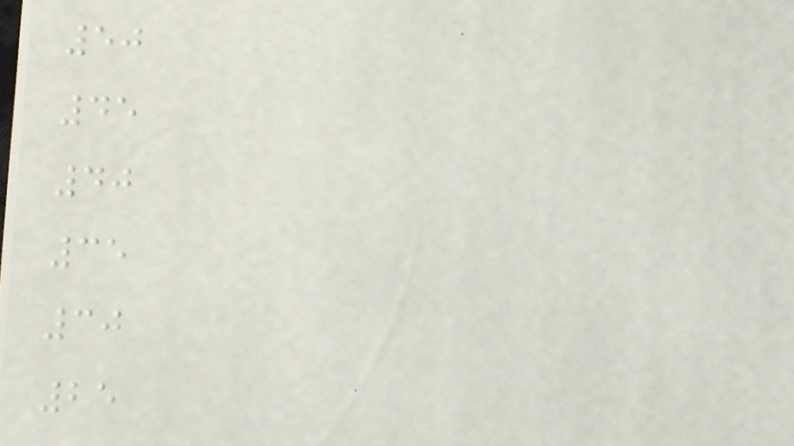50
45
40
35
30
25
